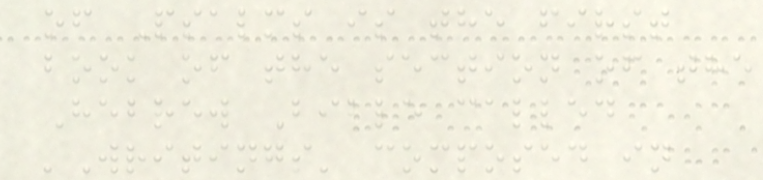of Psalms is the first
book of the section of the
Hebrew Bible called
'Writings' composed in
